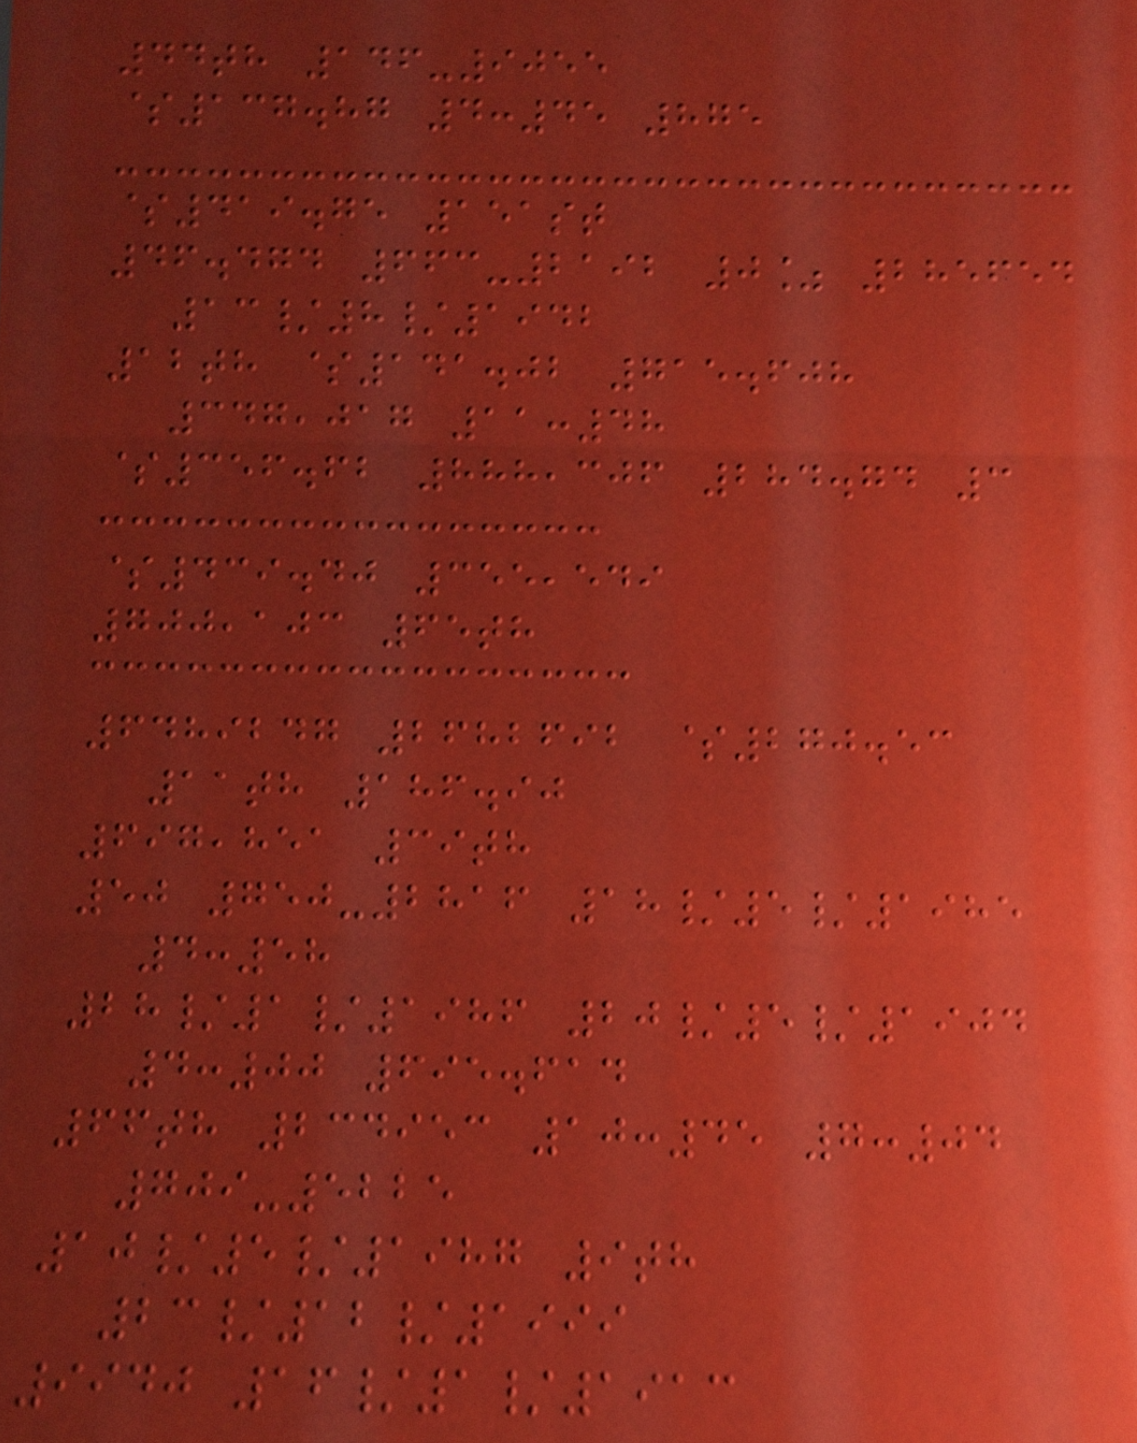44th 146-9055
$137.87 4:45 875
$419.75 151st
46.474 663-2192 0% 285654
13/8/1942
12th $141.02 715.608
347,017 11:48
$356.62 888,306 284.74 3
$439.40 355,549
700,103 65th
6489247 2682692 $270.53
11th 186.90
697,851 39th
50 750-2816 18/5/1985
4:58
28/1/1986 20/5/1904
4:00 695.614
66th 234953 10:45 7:04
709-5225
10/5/1987 9th
23/12/1999
9940 16/1/1913
